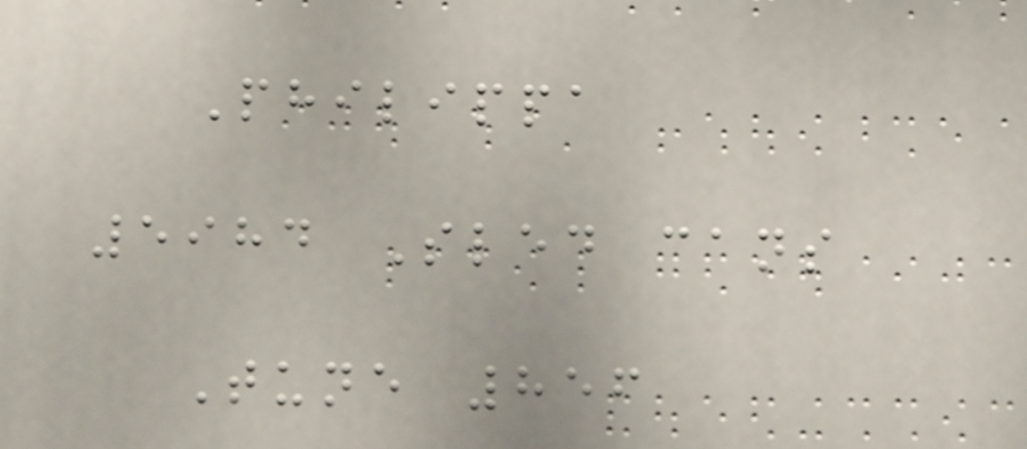Philippa
5984 Sled cans
Tune 856
